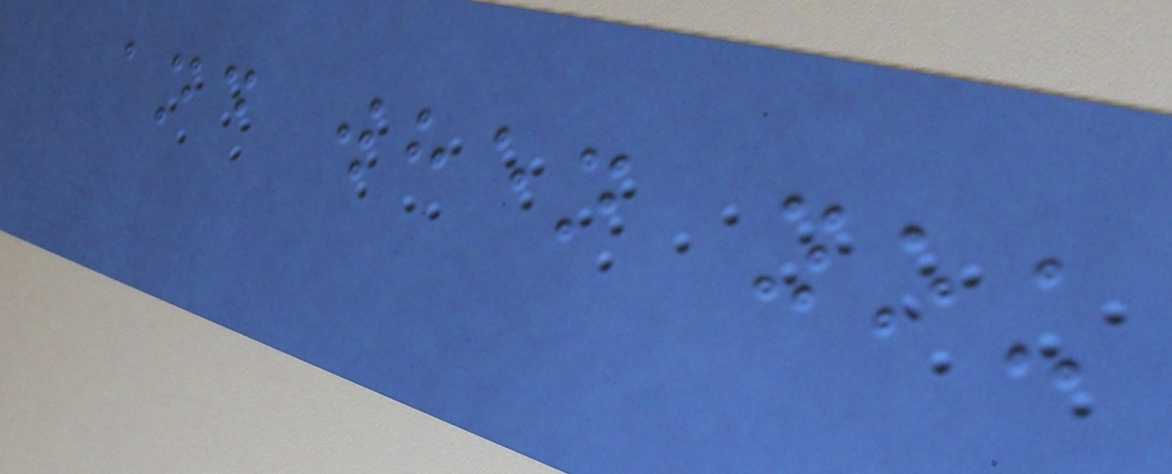and when you
